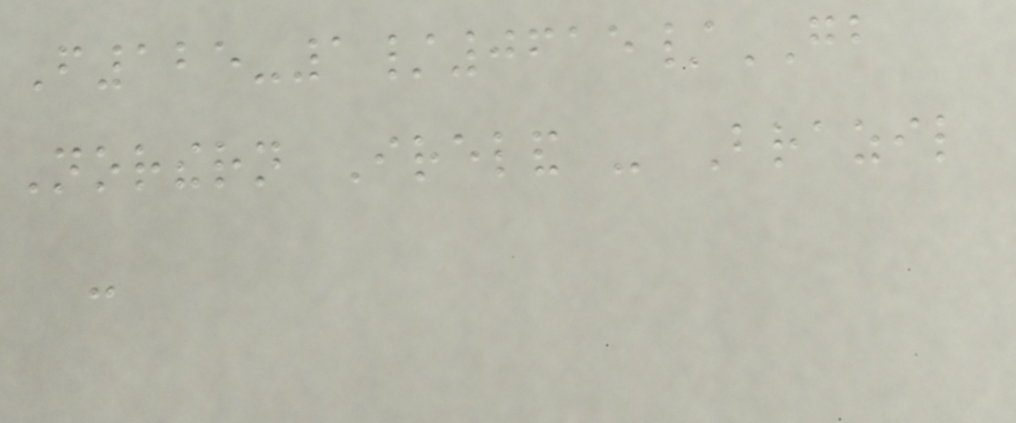F125-1/0615/GB
Northern Ireland - Brazil
-
